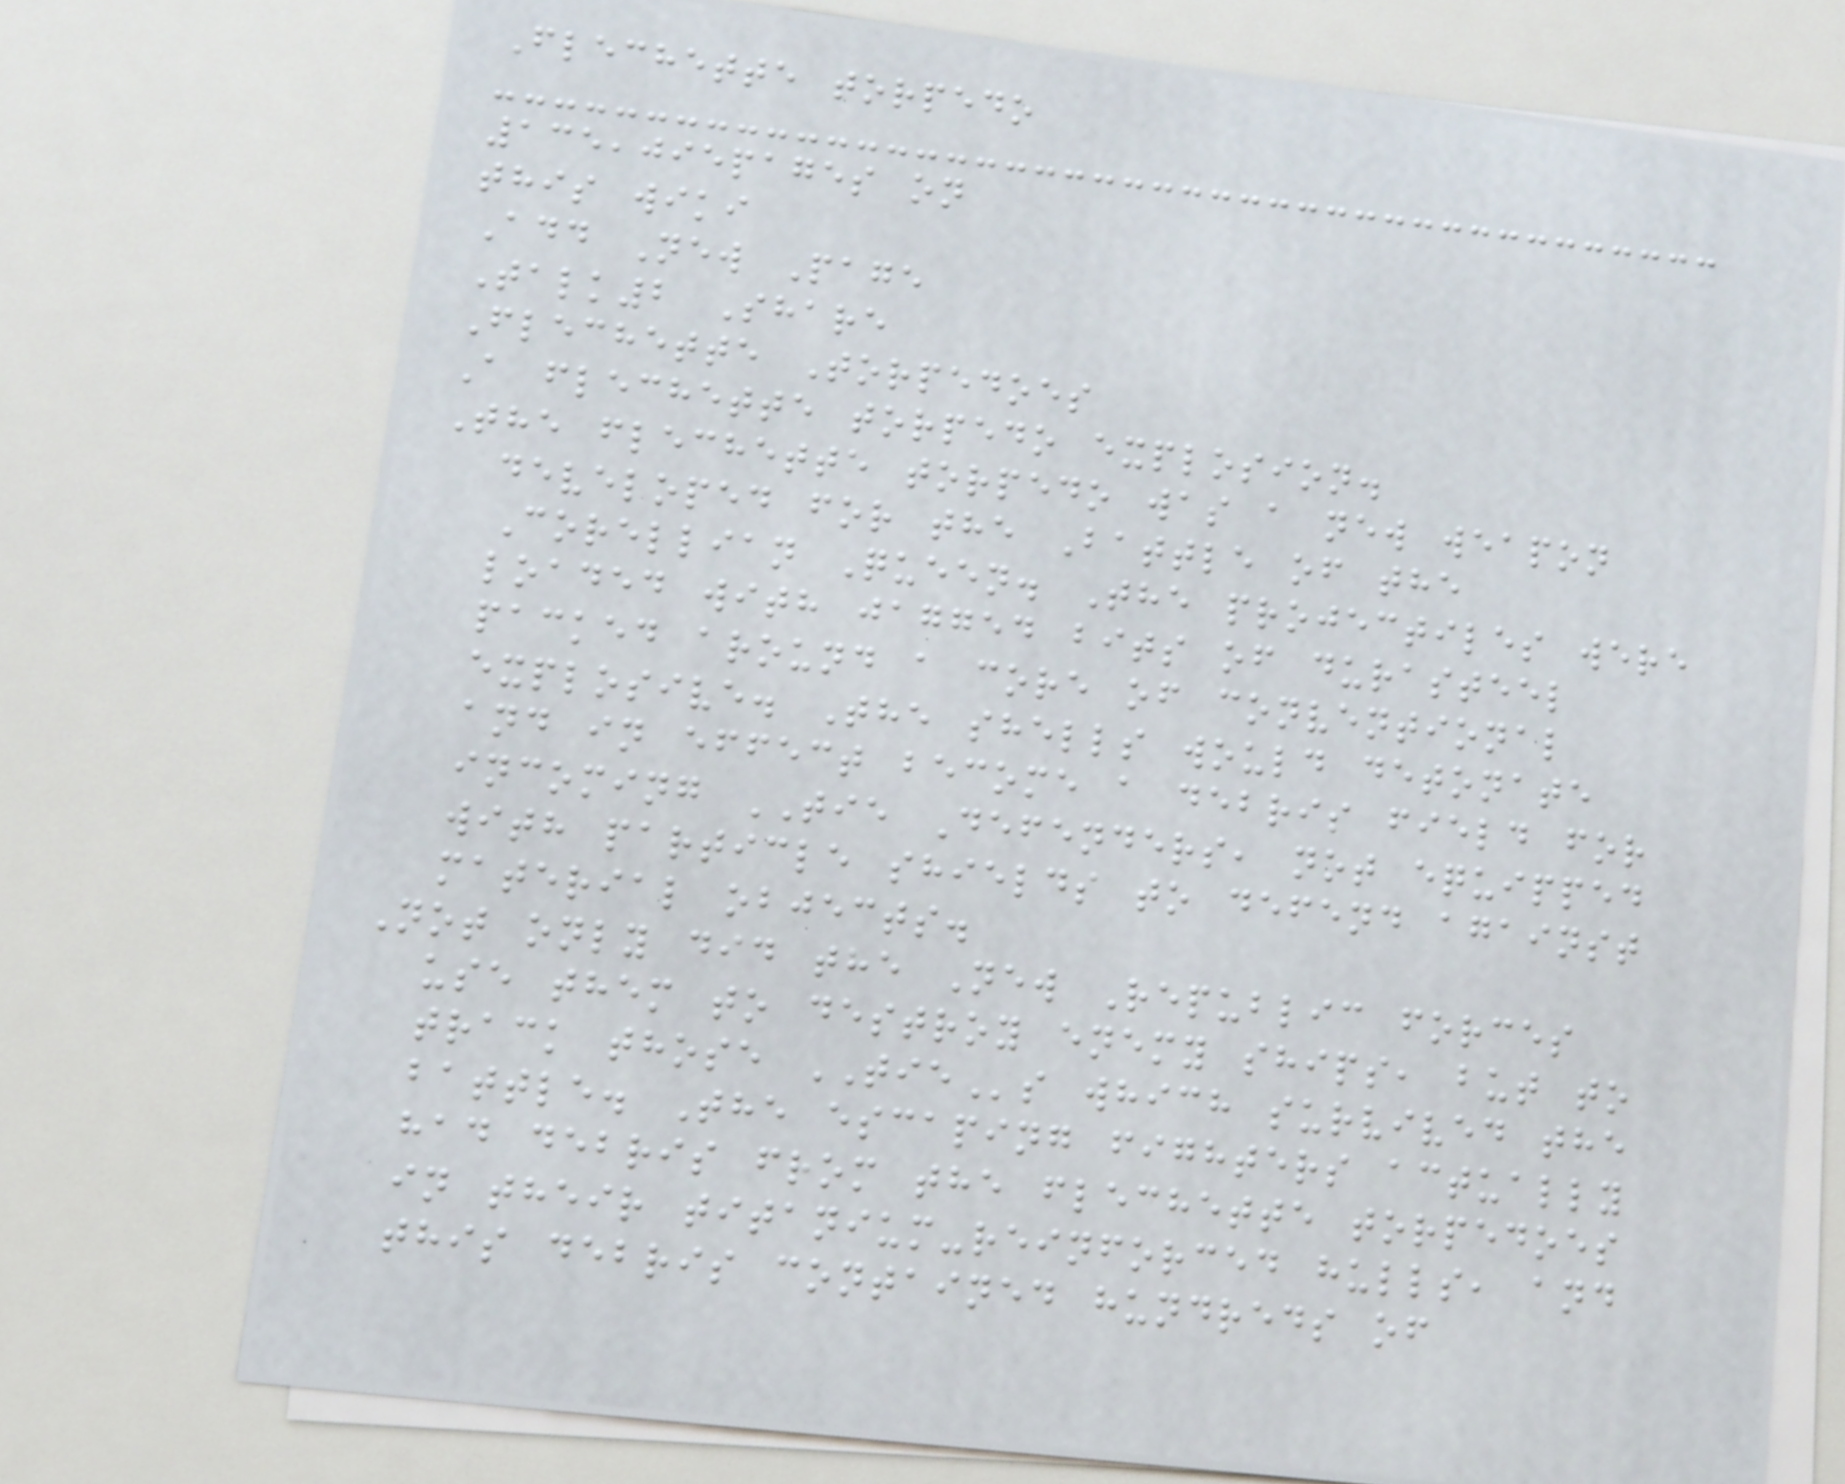Flechette torpedo
135,095pages on
this wiki
Add New Page
Talk2 Share
Flechette Torpedoes
A flechette torpedo explosion.
The flechette torpedo was a new weapon
developed for the Battle of the
Corellian Queen. The projectiles were
loaded with jagged bits of durasteel
packed around a core of conventional
explosive. The shells would detonate
and in effect become a debris field for
incoming TIE Defenders, not equipped
with particle shields to defend against
material objects.
Not only did the New Republic forces
use them to destroy enemy ships, but to
track those TIEs which survived the
battle. The escaping fighters actually
had debris from the flechette torpedoes
in their titanium-reinforced hulls, and
this debris contained hundreds of
